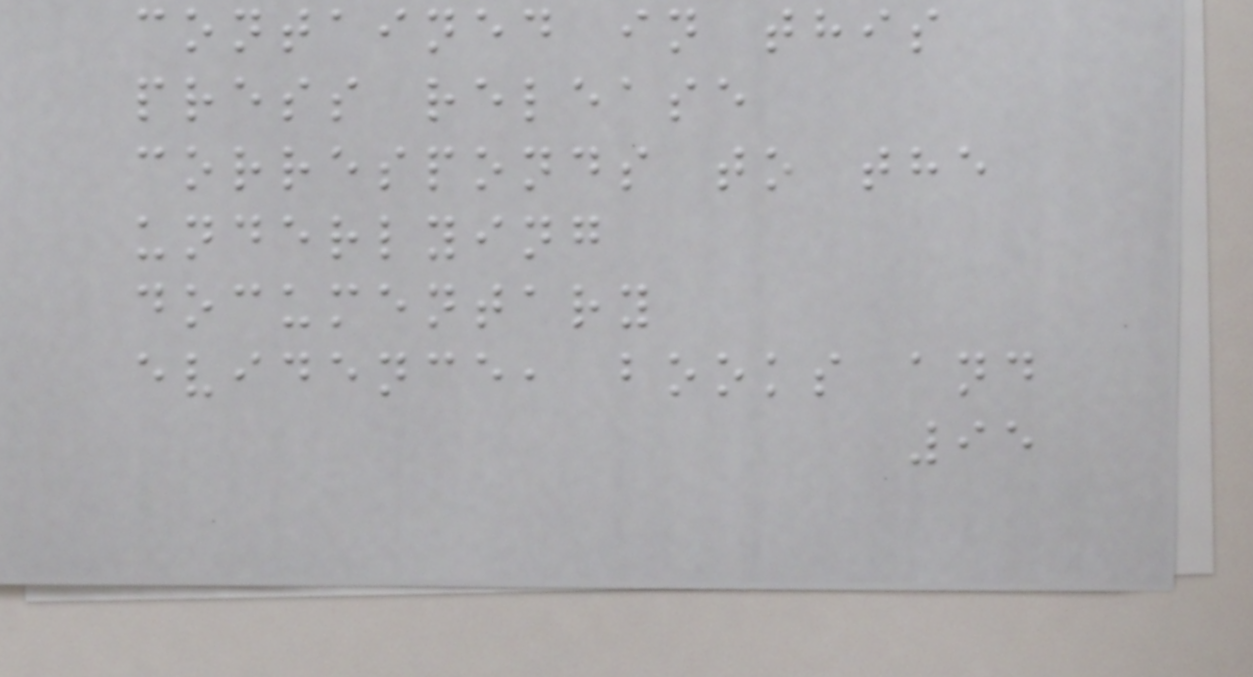contained in this
press release
corresponds to the
underlying
documentary
evidence, books and
95
